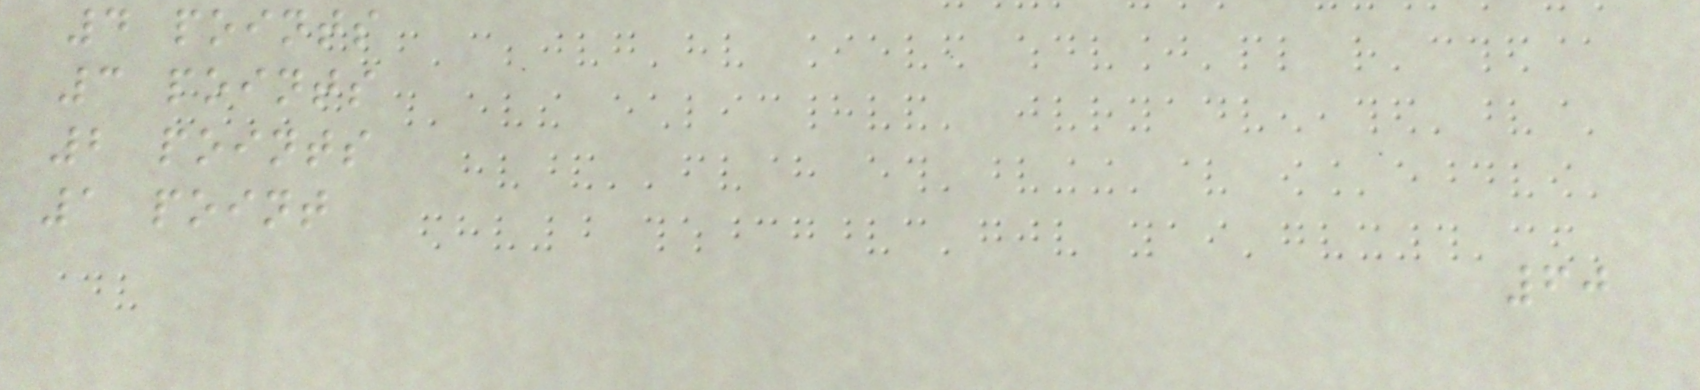4 points
3 points
2 points
1 point
60
